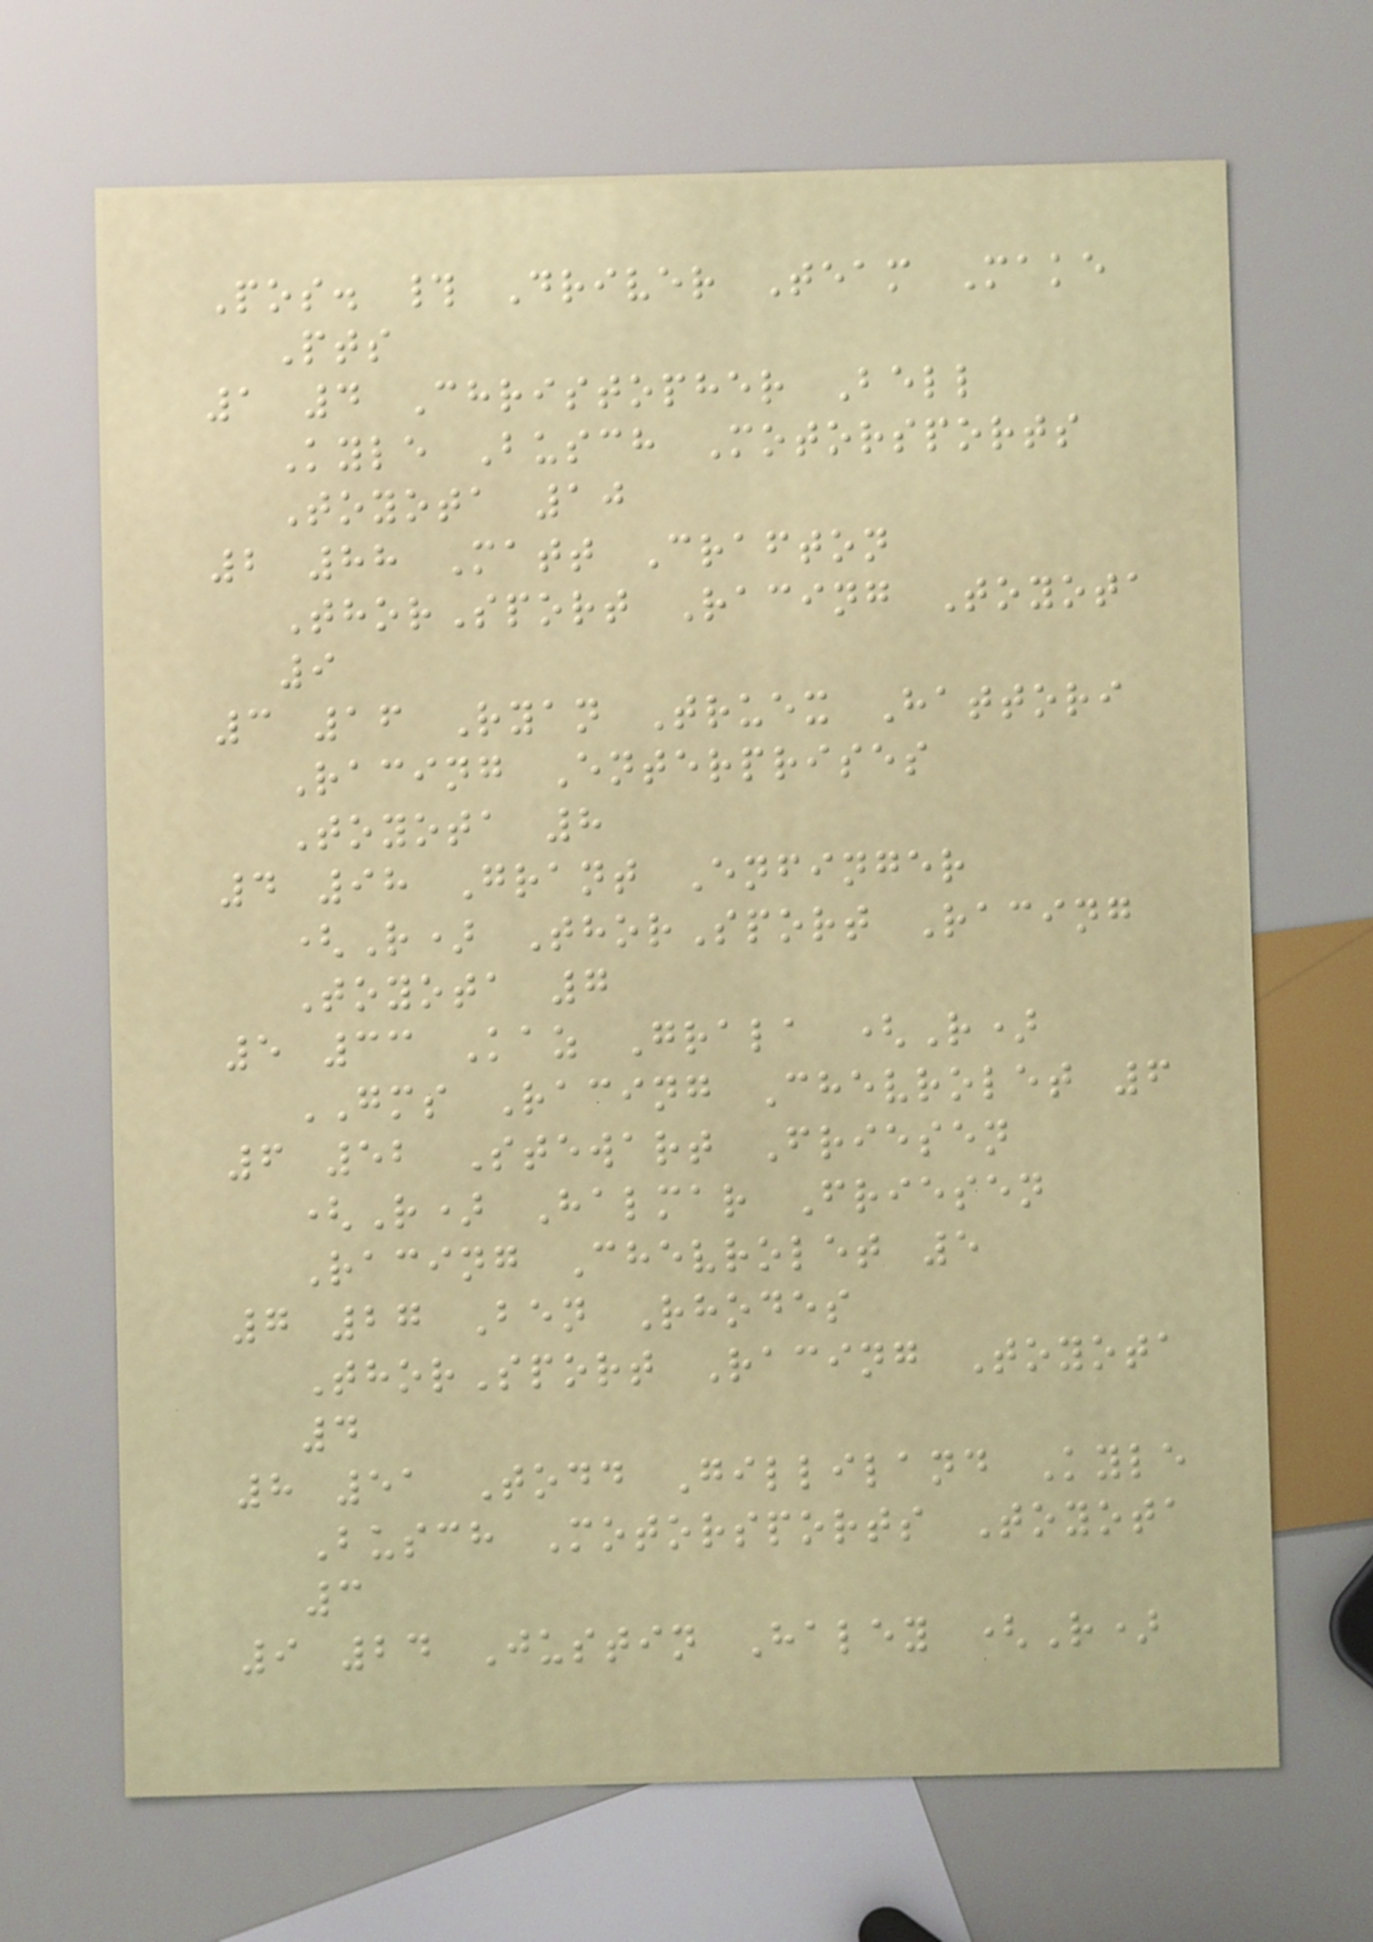Pos. # Driver Team Make
Pts
1 4 Christopher Bell
Kyle Busch Motorsports
Toyota 10
2 88 Matt Crafton
ThorSport Racing Toyota
9
3 16 Ryan Truex Hattori
Racing Enterprises
Toyota 8
4 98 Grant Enfinger
(R) ThorSport Racing
Toyota 7
5 33 Kaz Grala (R)
GMS Racing Chevrolet 6
6 52 Stewart Friesen
(R) Halmar Friesen
Racing Chevrolet 5
7 27 Ben Rhodes
ThorSport Racing Toyota
4
8 51 Todd Gilliland Kyle
Busch Motorsports Toyota
3
9 24 Justin Haley (R)
